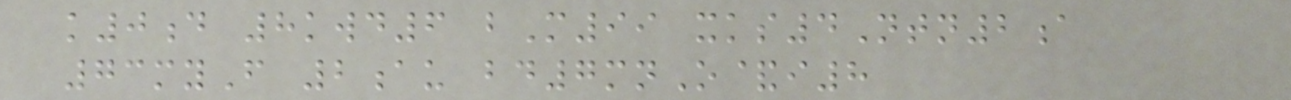k0d 8kwd6 bM99 xks4Ntn2a
73myF 2au bd7mnO&i8
